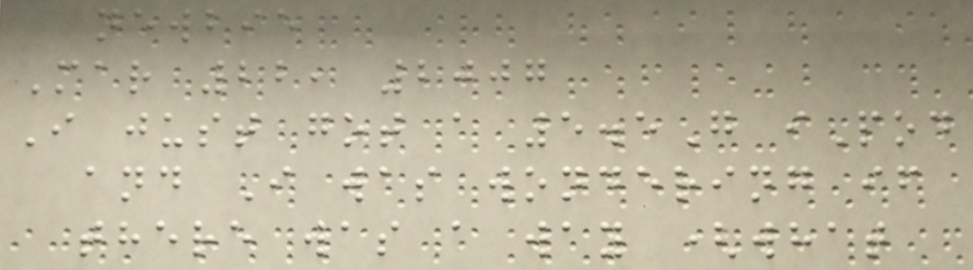newbie
Mar 22, 2007
I just got a 5.5G iPod
and I was wondering if
there was a way (what
